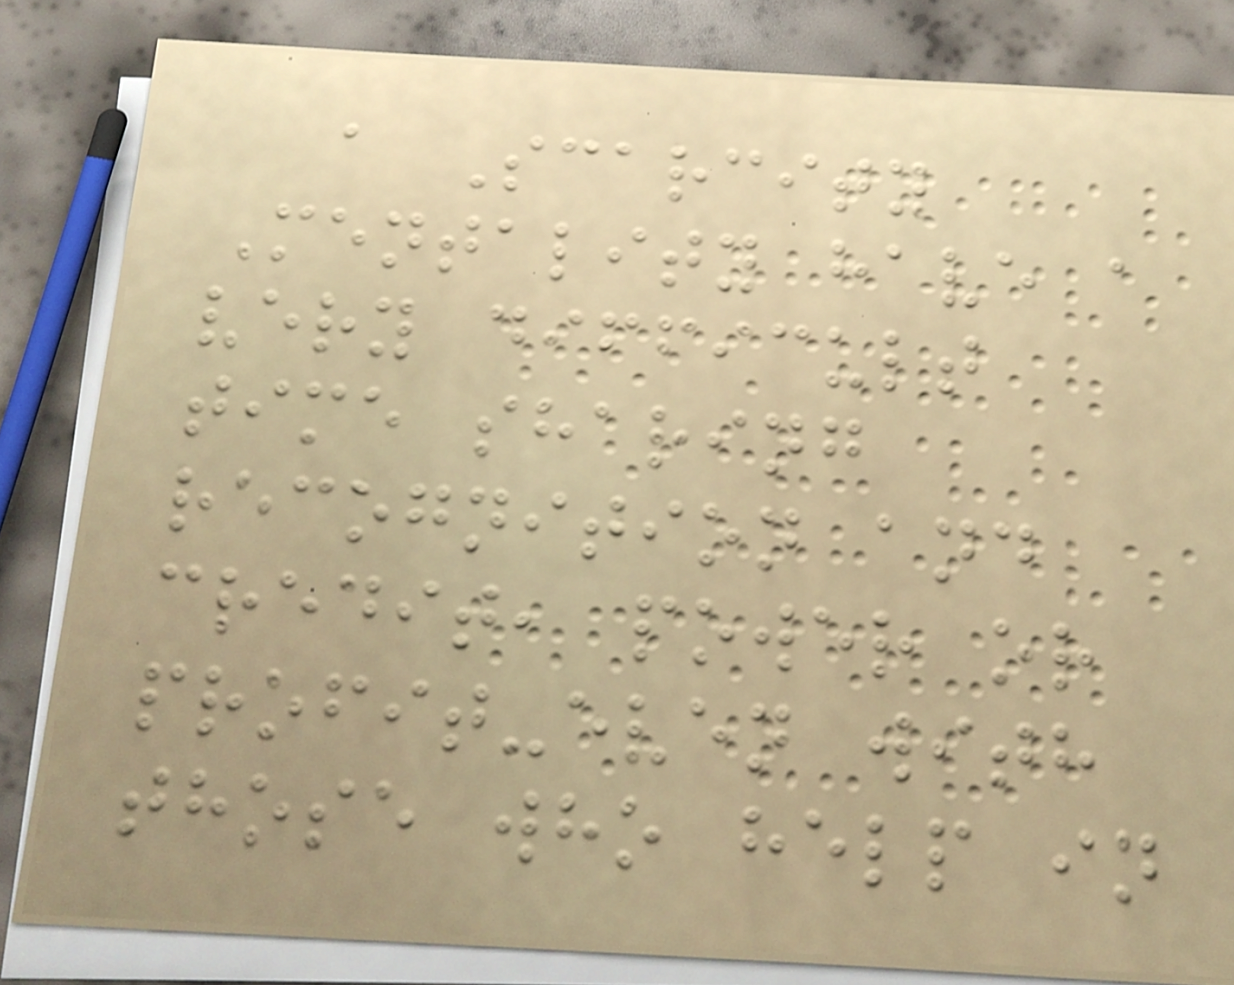a Scarcity
Mentality have a
very difficult
time sharing
recognition and
credit, power or
profit-even with
those who help in
